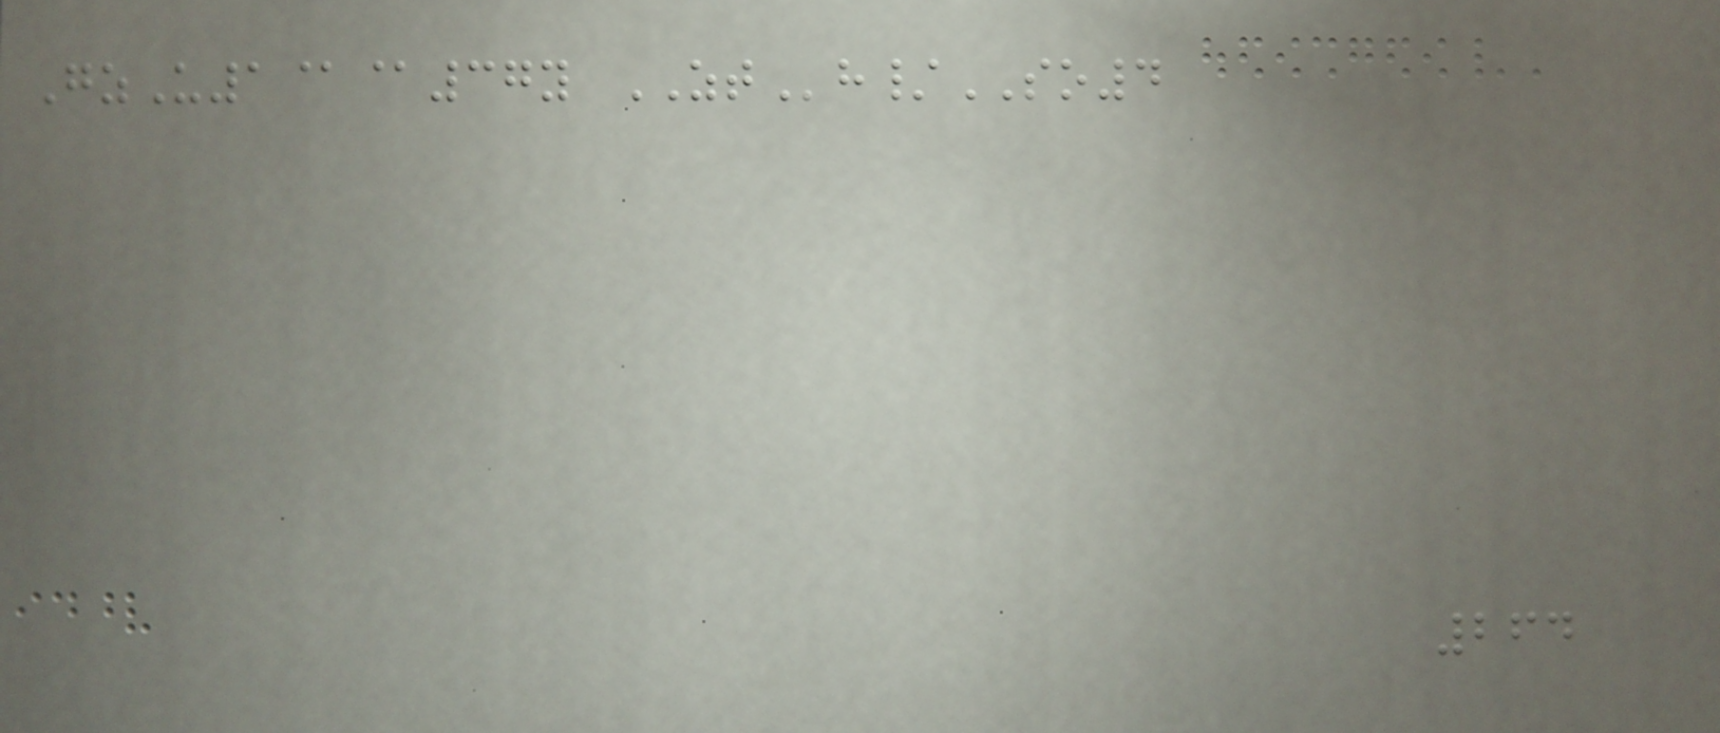GzU1@@37y ZTh/SO4
264
